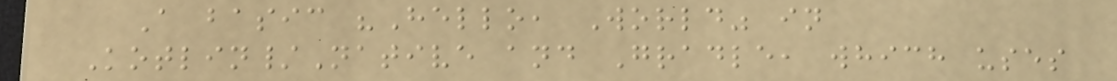A basic "Hello, World" in
Kotlin/Native and Gradle, which uses
